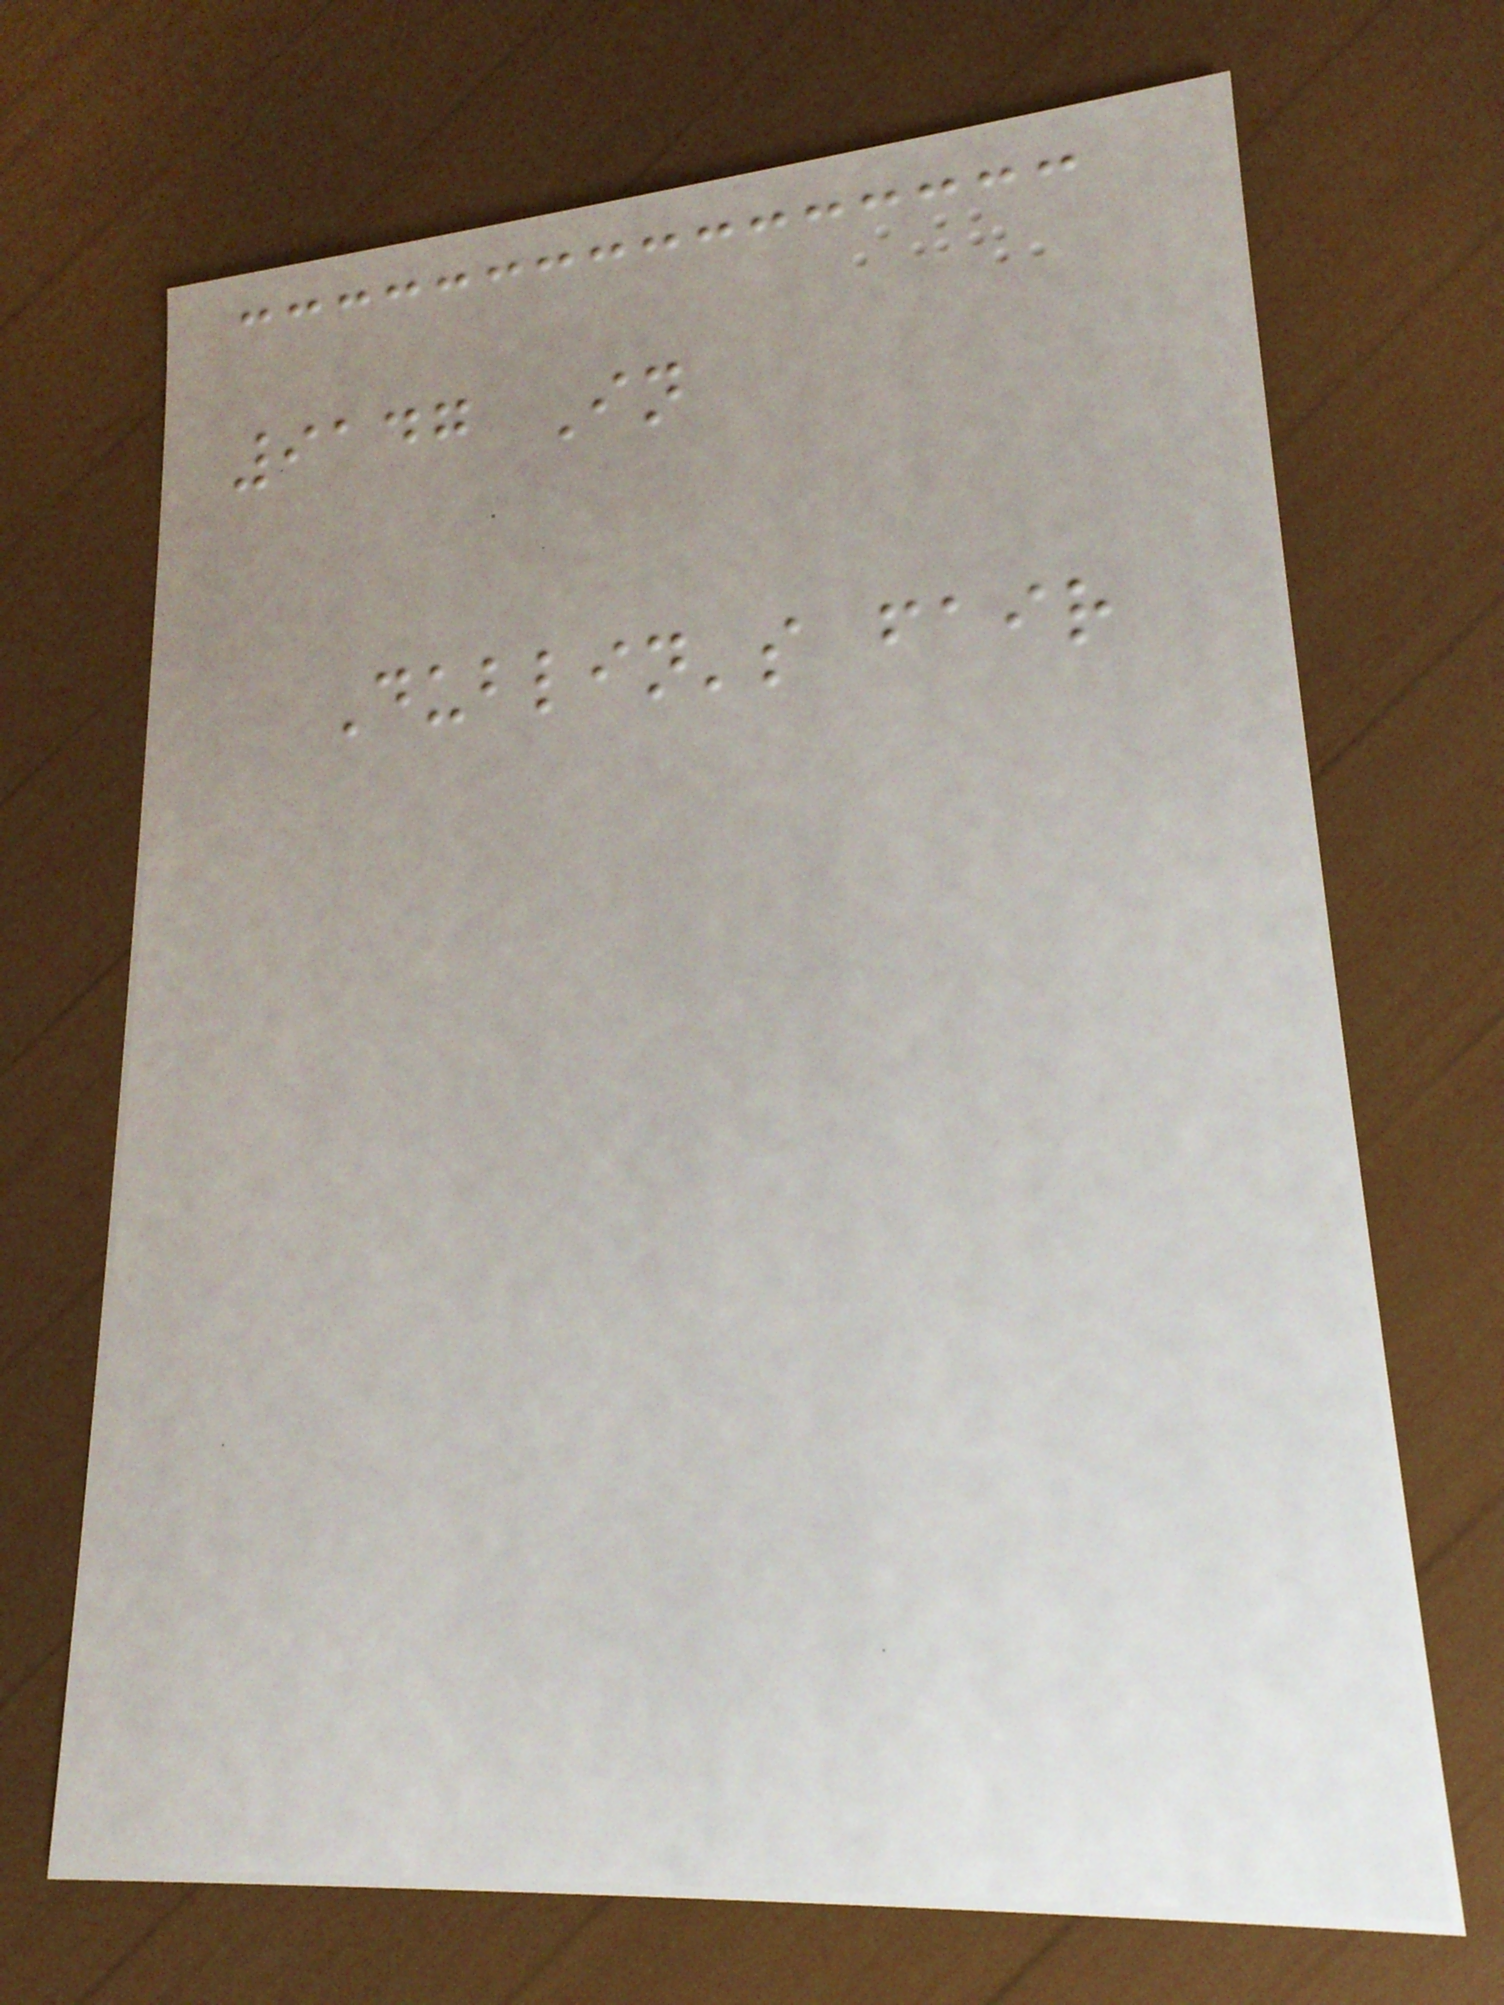9147 In
Dublin's fair
